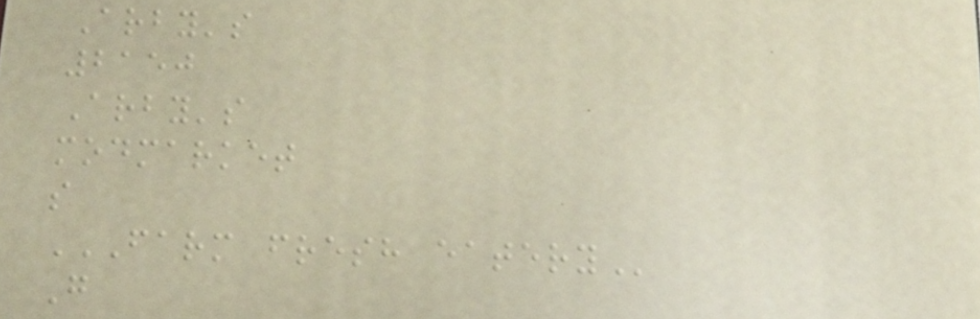Arby's
2150
Arby's
modmarket
s
FARM FRESH EATERY
G
